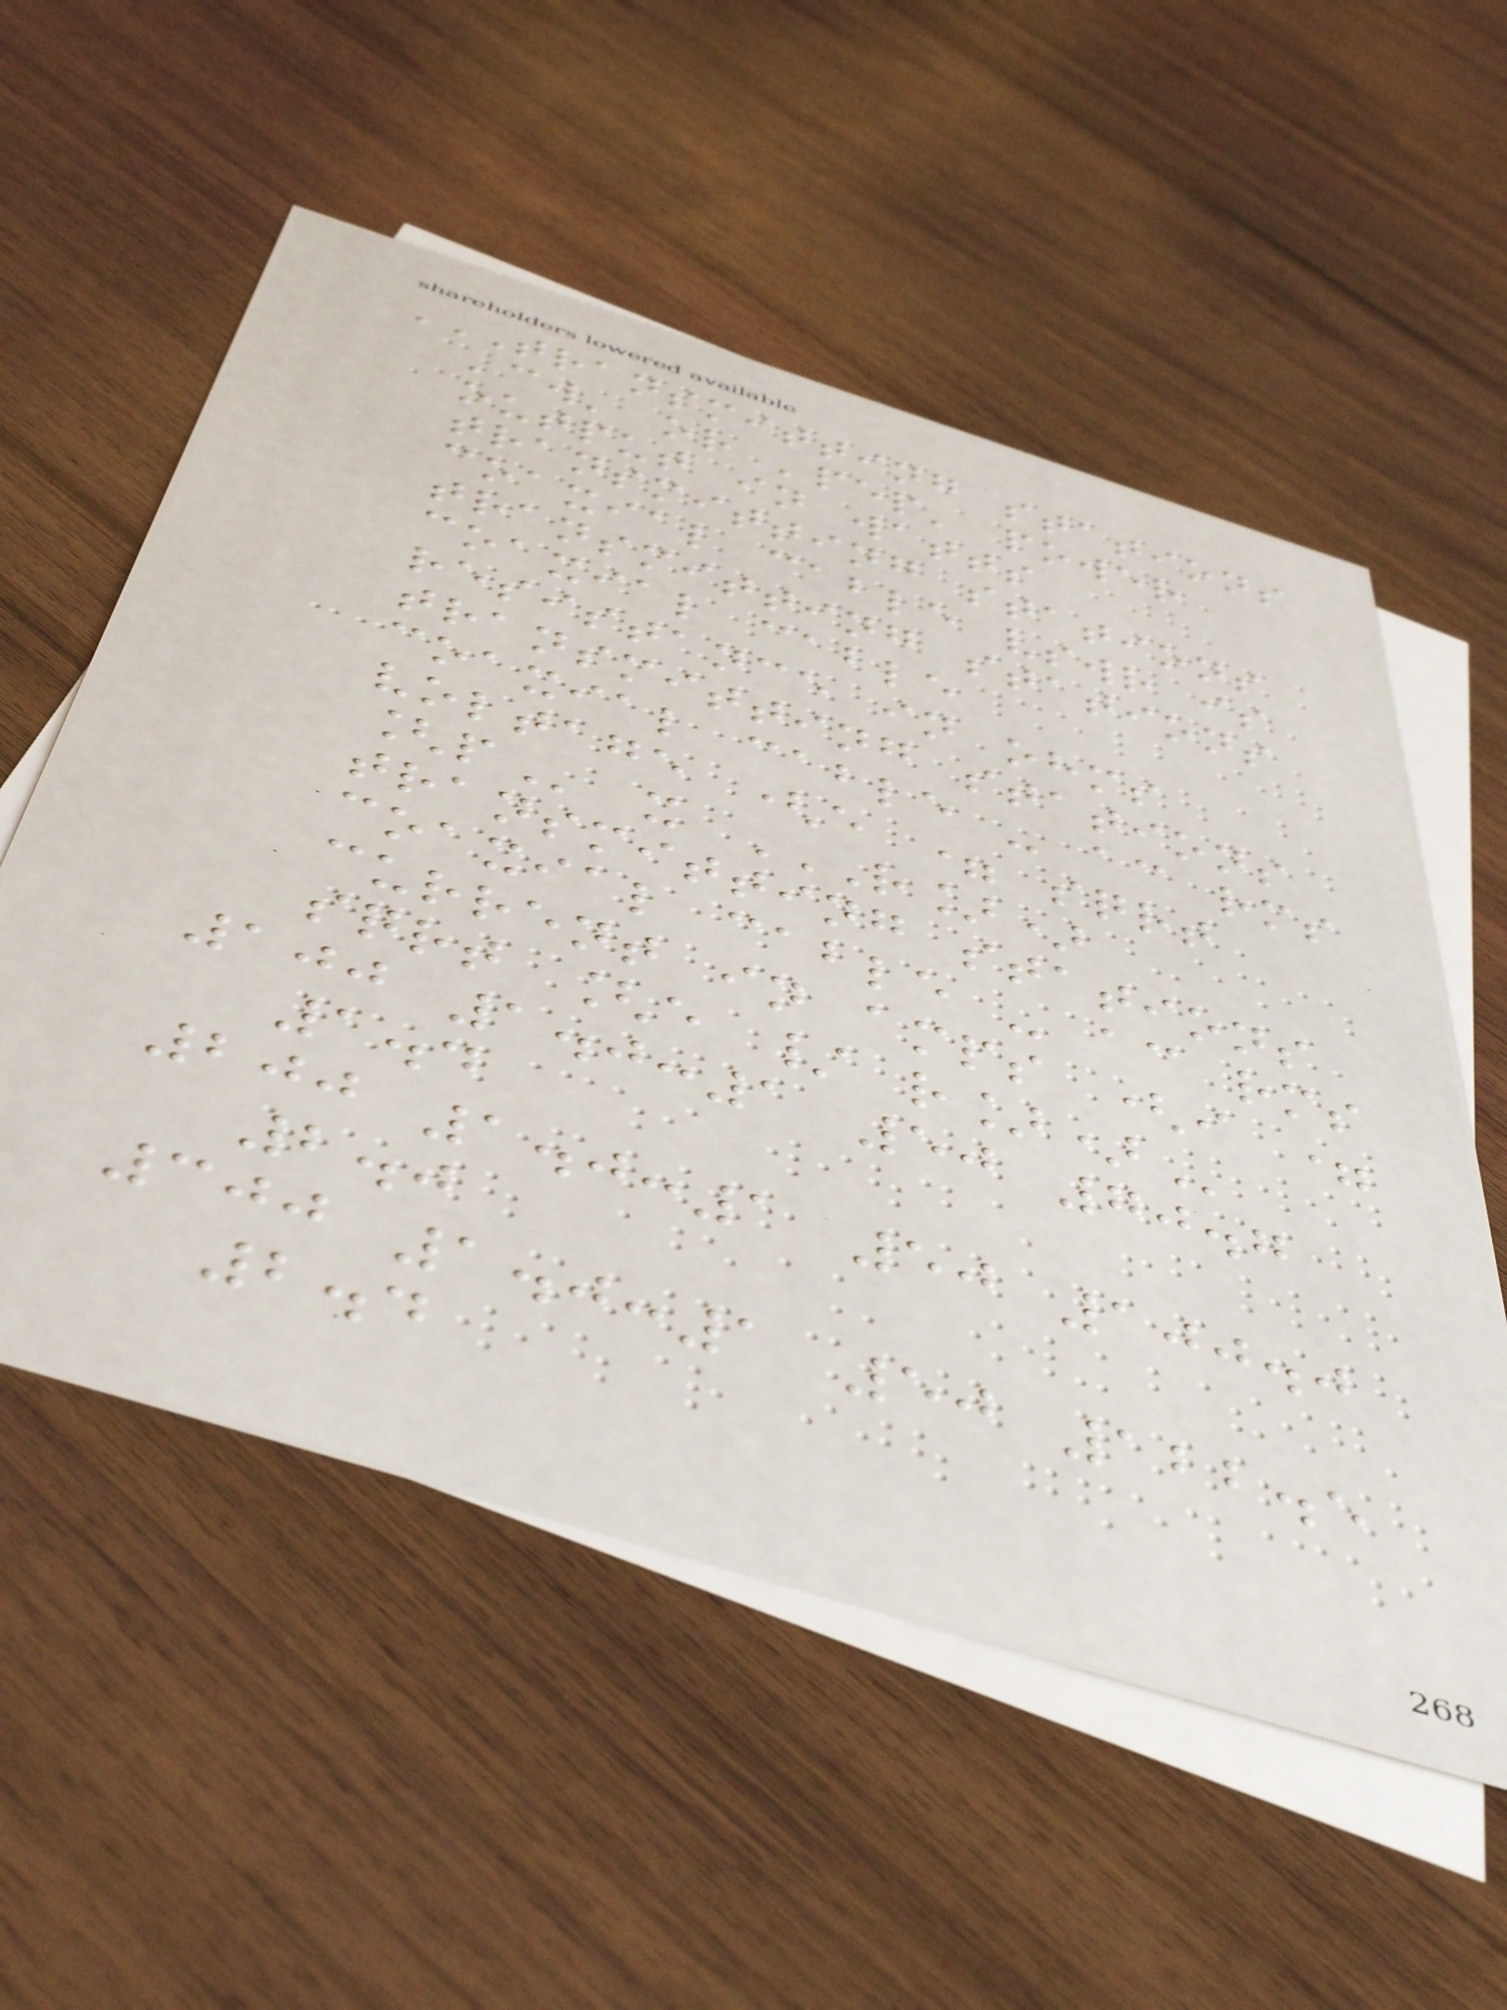TRANSMITTING STATIONS
'CW' OR 'PEP' POWER
OUTPUT IN WATTS
TRANSMITTING STATIONS
COAXIAL CABLE VSWR IS
TRANSMITTING STATIONS
COAXIAL CABLE
RESISTANCE IN OHMS
TRANSMITTING STATIONS
COAXIAL CABLE - AC RMS
VOLTAGE (E = SQRT
[P x R])
TRANSMITTING STATIONS
COAXIAL CABLE - AC RMS
CURRENT IN AMPS (I =
SQRT [E / R])
100 1.0:1 50 70.7
1.4
200 1.0:1 50 100.0
2.0
300 1.0:1 50 122.5
2.4
